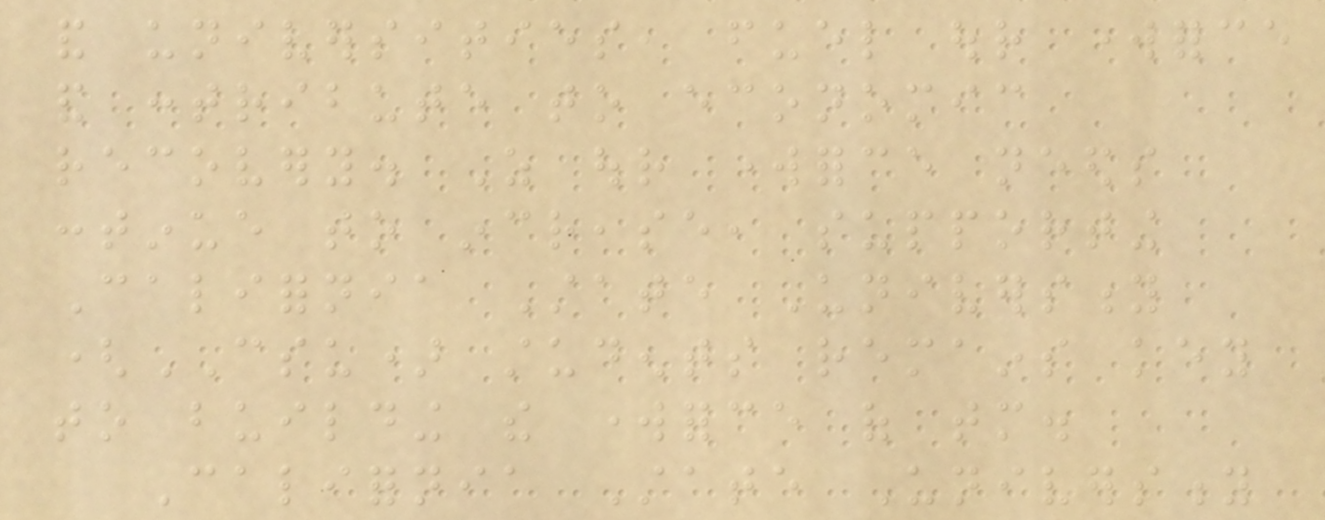and universities, fuel our workforce
and contribute to economic
recovery. As our workforce needs
continue to increase, supporting
California State University
(CSU) students remains key
to building the workforce of tomorrow.
California State University
